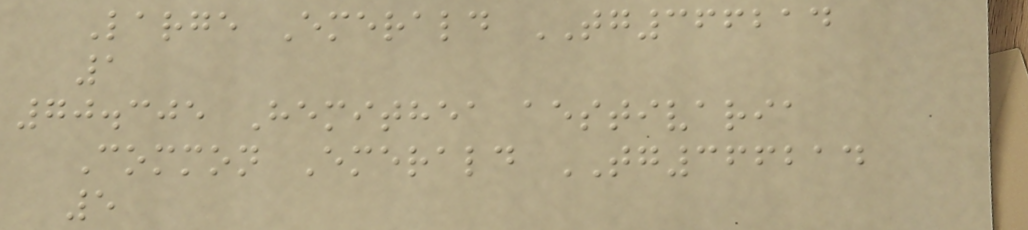Large Emerald TG366214
1
70.305 Hemithea aestivaria
Common Emerald TG366214
5
